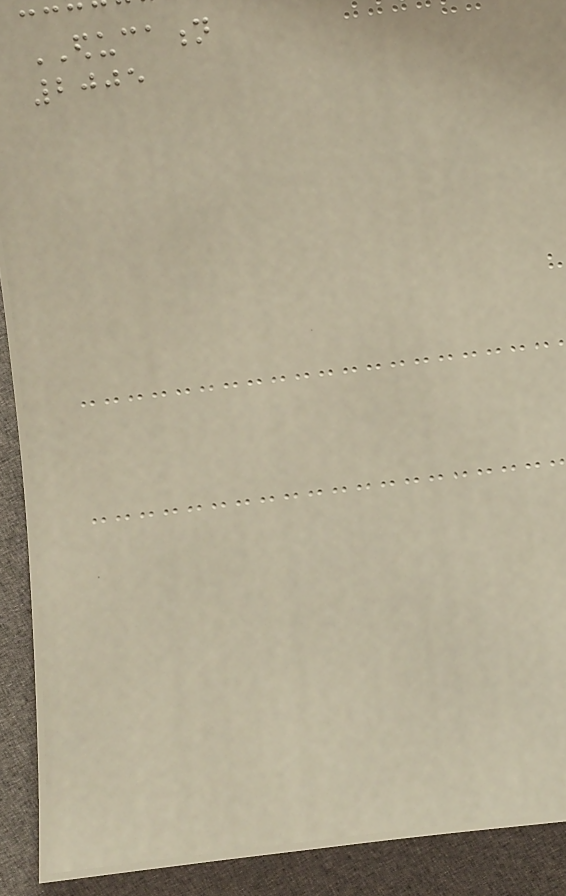EDUCATION
2005
